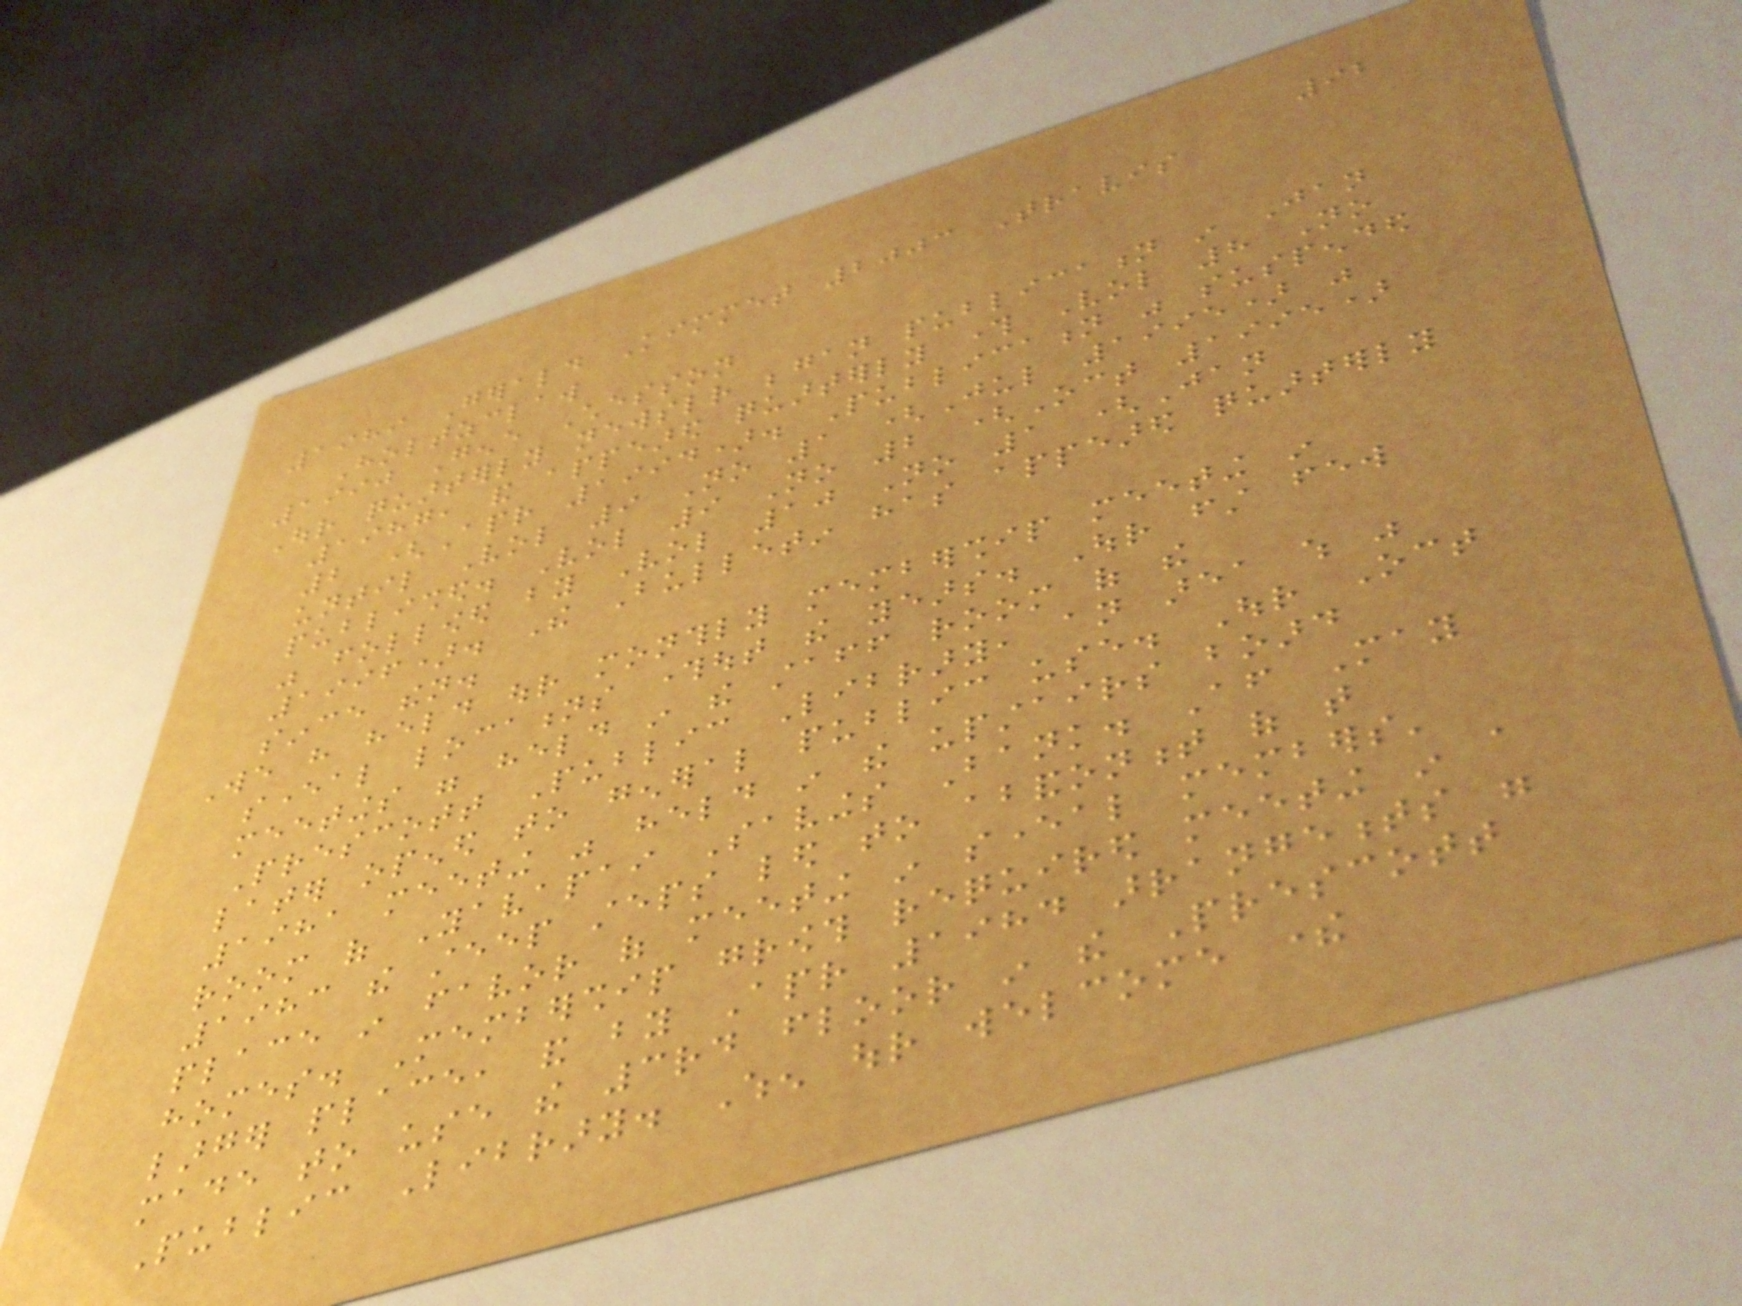92
1989 Gerald Kimmet 2003 Travis
Holtzclaw
1990 Gene Chesson
Our quarterly newsletter began publication in Jan
1987, and appeared quarterly through Vol 8 No
2 (Apr 1994). Publication was suspended
until Vol 9 No 1 (Jul 1995) was
published. Vol 9 No 2 (Oct 1995)
was followed by Vol 10 No 1 (Jan
1996). The Bulletin has appeared quarterly
since then.
We have held our monthly membership meeting in
several locations throughout the years. Our first few
meetings were held in the staff room of the
Prescott Public Library, an area which was
later opened to general public use. Our Oct
1981 meeting was held in the upstairs board
room of Yavapai Savings Bank. After May
1983 the steep steps led to abandonment of that
place in favor of meeting in several members'
homes. Membership growth required meeting in a
larger place, and by Apr 1984 arrangements were
made to use the 3rd floor in the Prescott
Public Library. When our welcome there
